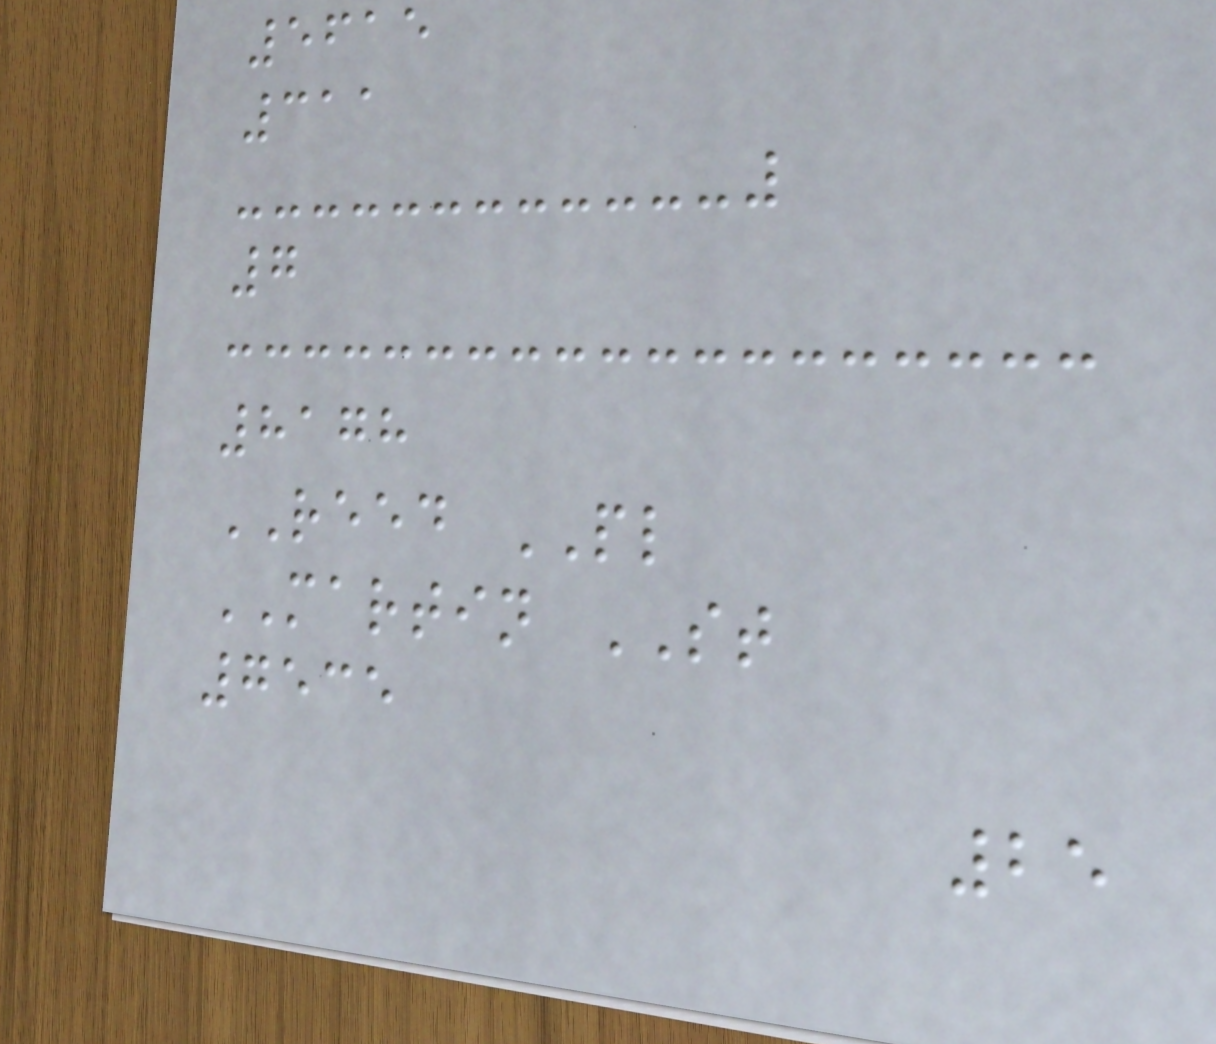5615
311
7
8178
REED PL
MARTIN ST
7535
25
